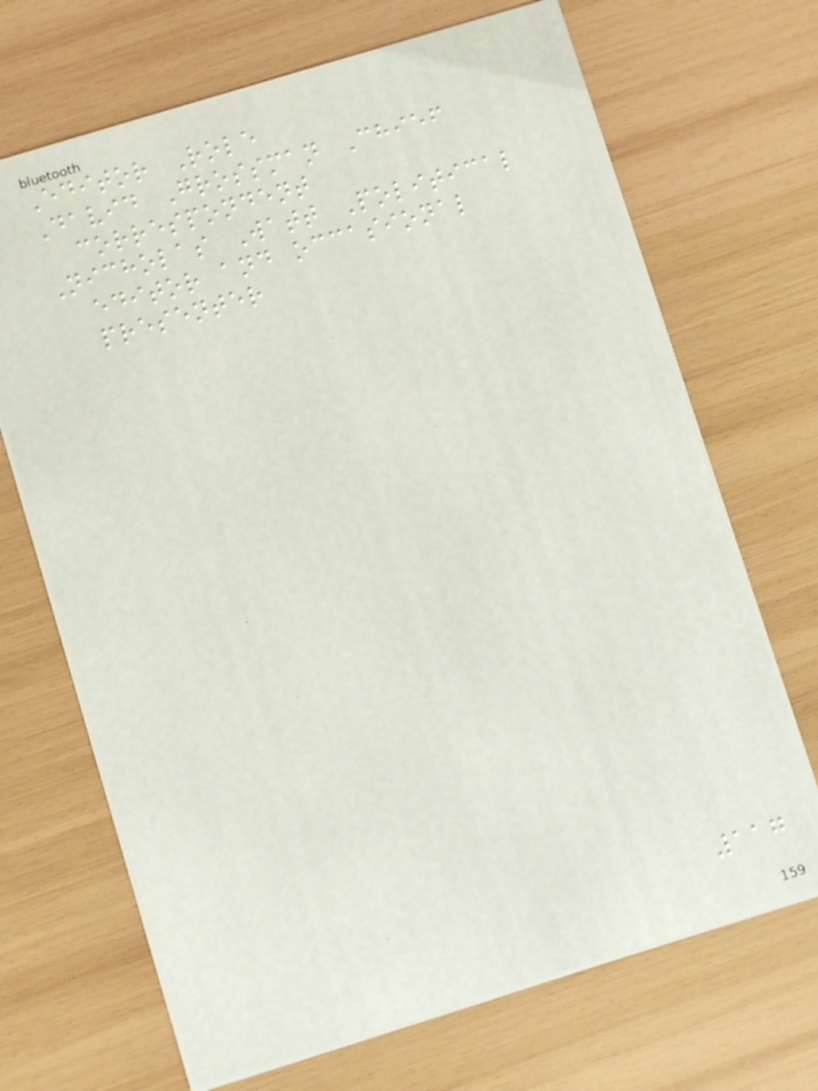Editor Role
David Grossman Chief
correspondent
Nicholas Watt Political
editor and occasional
presenter
117
